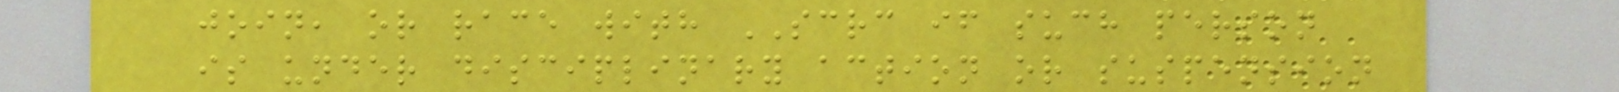join, or race with SCRC if such person
is under disciplinary action or suspension
